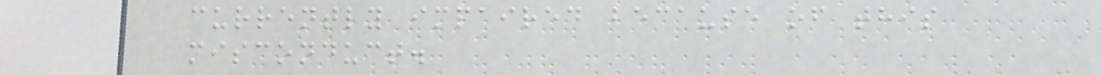currently impaired because of this
misconduct.
